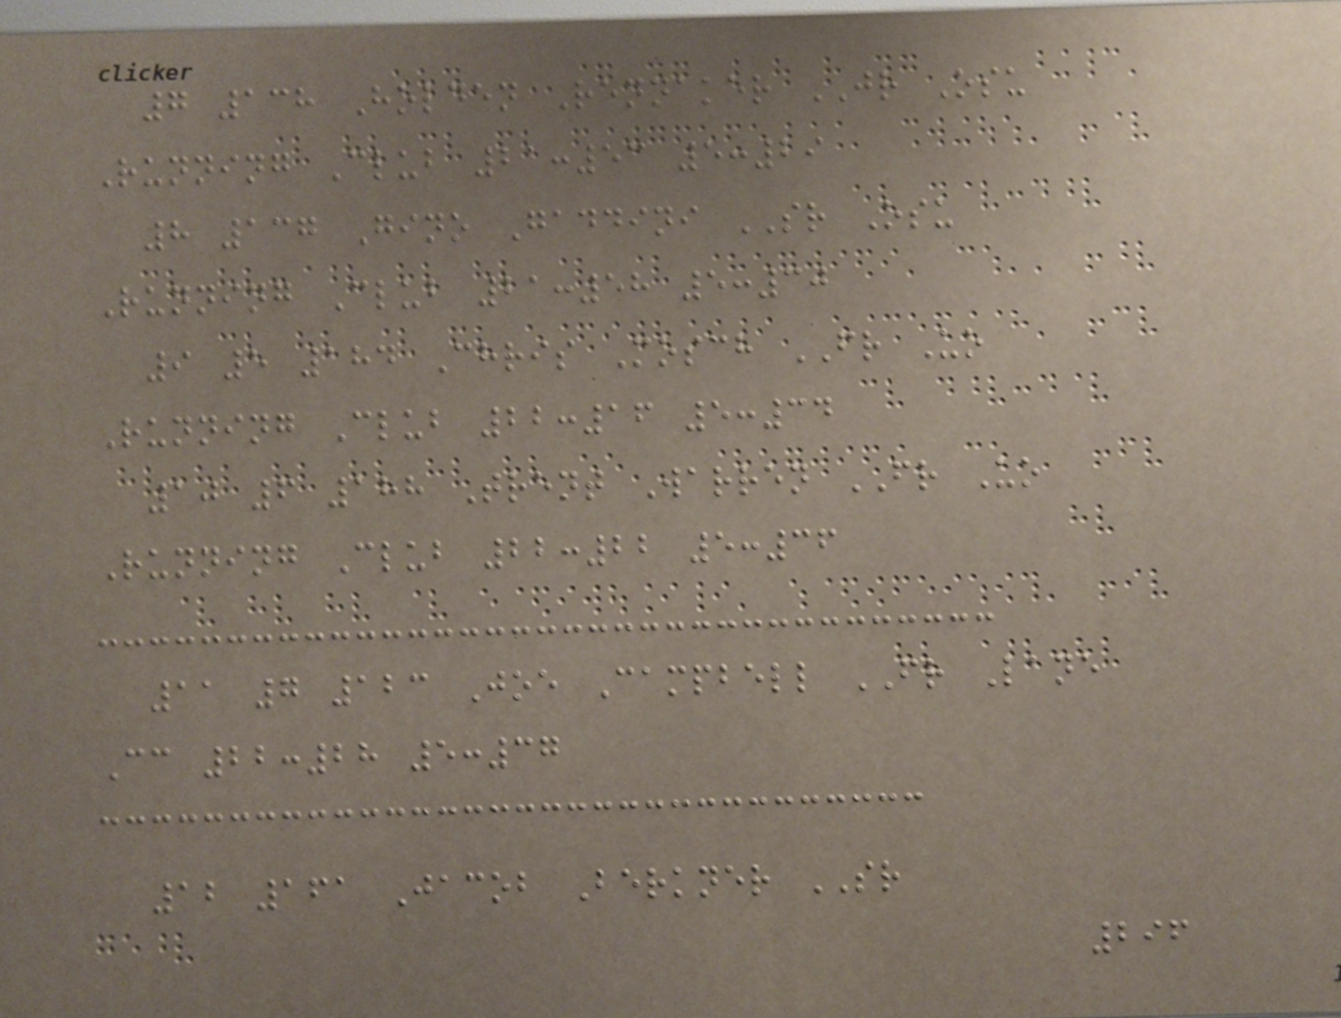7 138 Holden Rennaker JR Osu
Running Club 21:53 5:29
8 137 Gino Gaddini SR Osu
Running Club 21:58 5:30
9 5 184 Chris Mosch FR Uo
Running Club 22:16 5:34
10 6 188 Trent Warren FR Uo
Running Club 22:22 5:36
11 7 123 Joe Campbell FR Lane
Cc 22:28 5:37
12 161 Jacob Berkner SR
296
